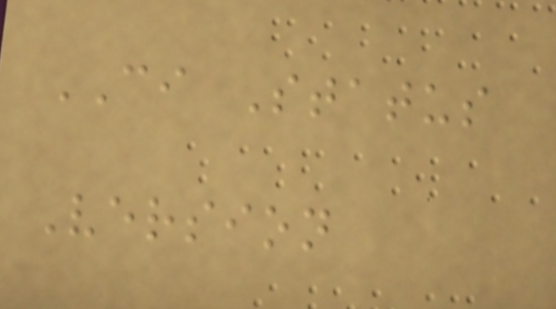CI Status
Version
